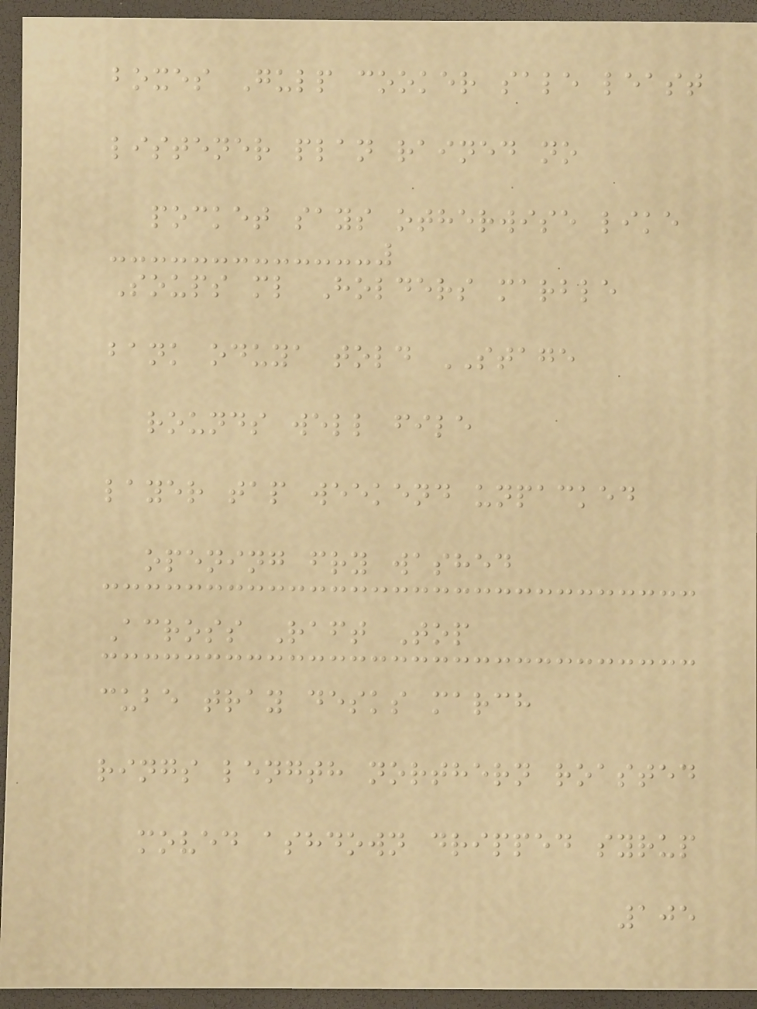boxes Gulp cooker sale least
listener plan rained no
pocket says otherwise like
Soups ml Holders marble
bank oduya told STAGE
rounds well file
layer tap weekend unpacked
opening fry washed
Across Raft Top
cube tray desks march
rings length northern roasted
moved ashdown dripped syrup
105
